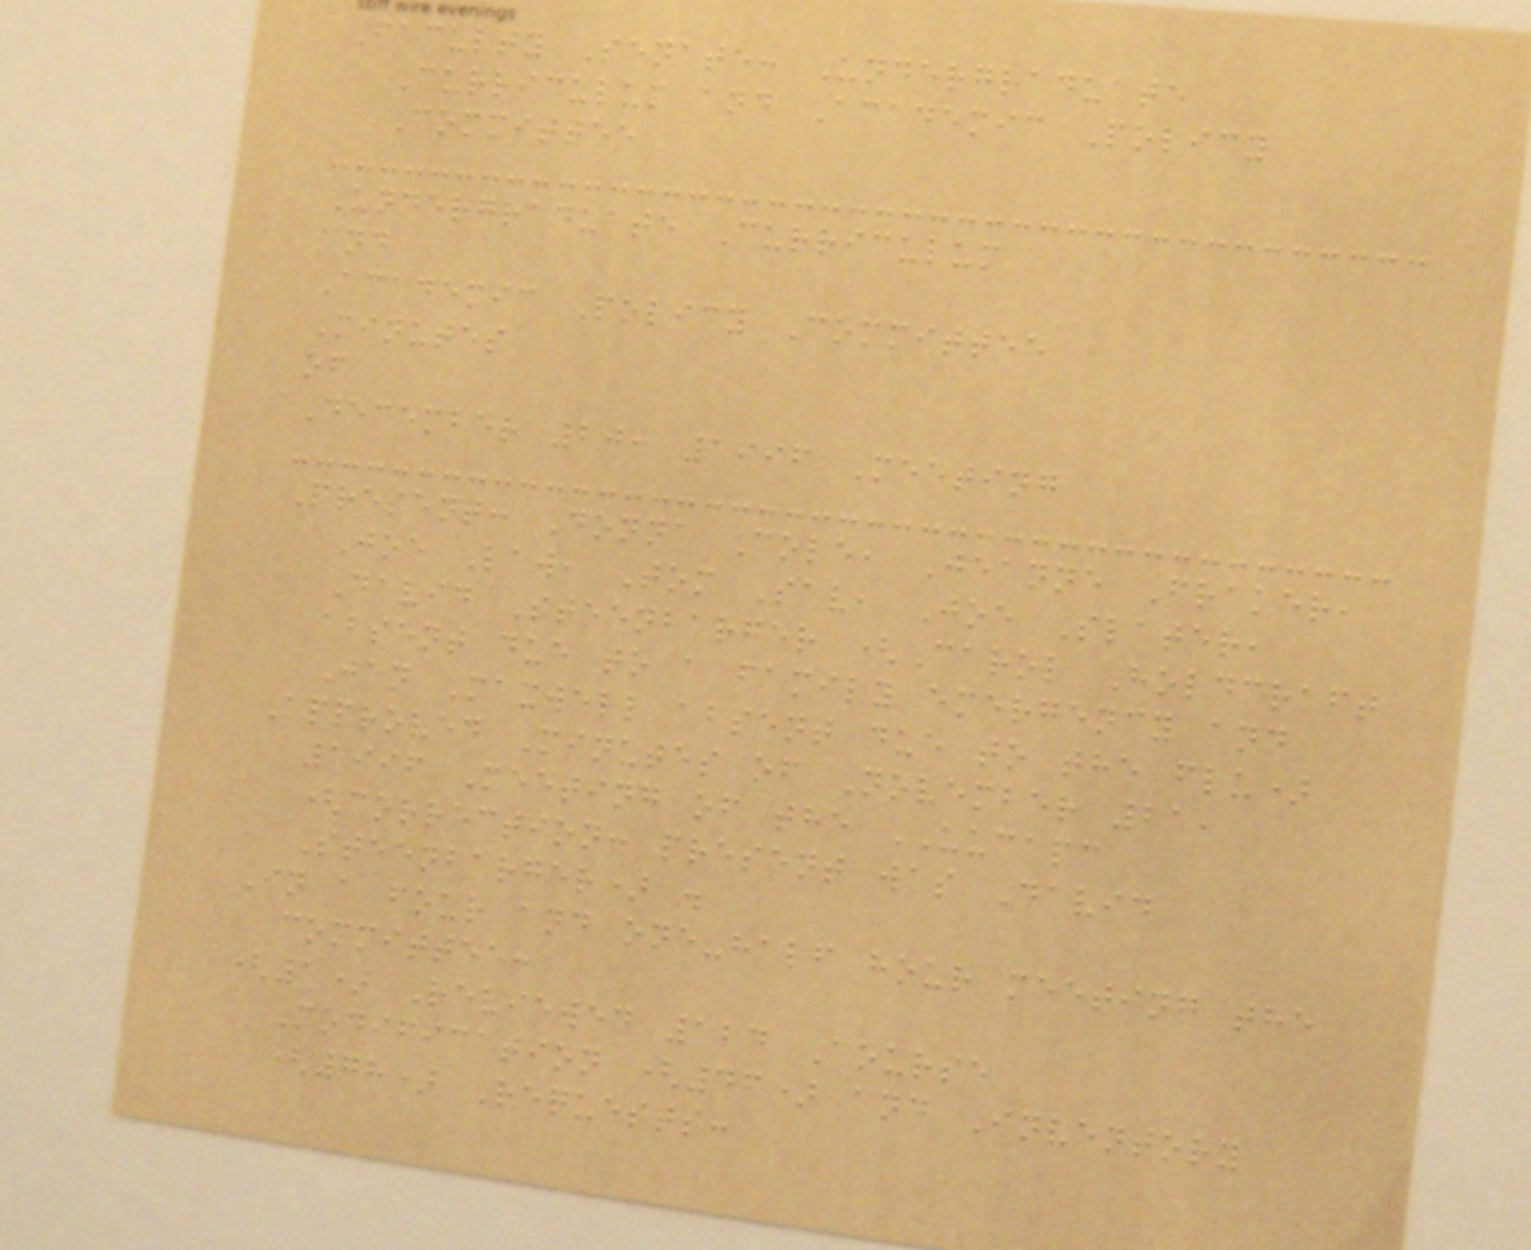Faculty Senate: Undergraduate
Curriculum and Academic Policy
Committee
Undergraduate Curriculum
and
Academic Policy Committee
Minutes
of
December 20, 1996 Meeting
Present: Donna Cole, Jeanne Fraker,
Joe Law, Tom Sav, Joe Slater,
David Steenbarger (Carol Holdcraft
absent due to a family emergency and
Jan Maxwell absent due to the flu)
Approved Minutes of November 21,
1996 Meeting of the UUCAPC
(correction: present was David
Steenbarger) .
In a four and one-half hour meeting the
committee:
(1) Reviewed 124 Course
Modification (46) and Inventory
(78) Requests:
